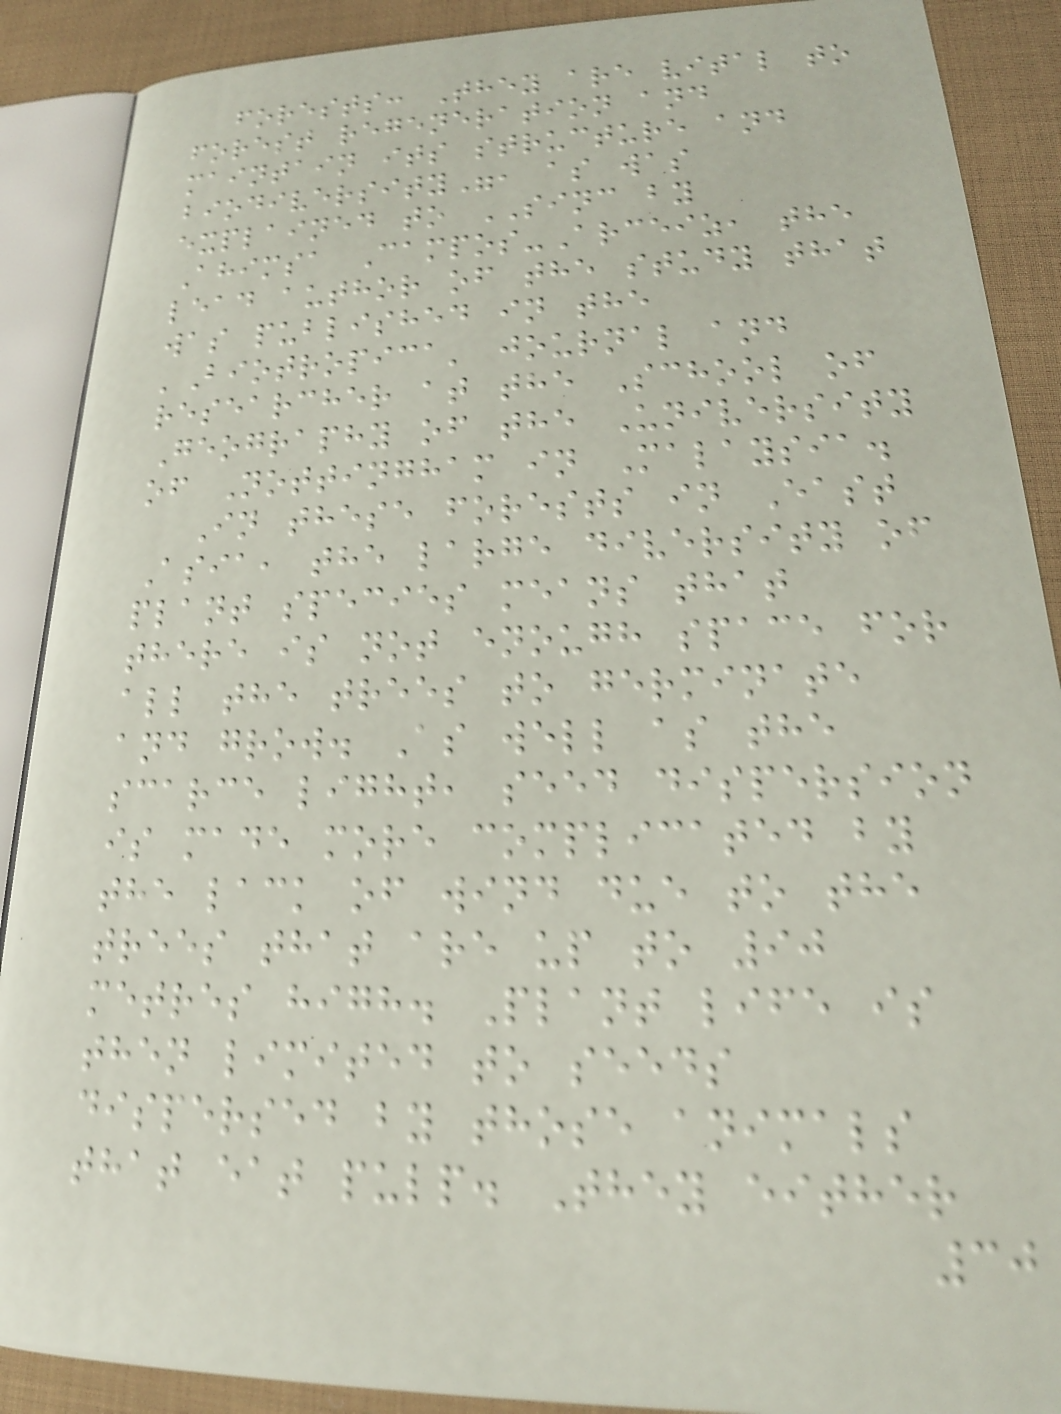forests: They are vital to
forest regeneration and
maintain its structure and
biodiversity", as was
explained to SINC by
Ahimsa Campos-Arceiz, the
lead author of the study that
was published in the
'Biotropica' journal and
researcher at the School of
Geography of the University
of Nottingham in Malaysia.
In these forests in East
Asia, the large diversity of
plant species means that
there is not enough space for
all the trees to germinate
and grow. As well as the
scarce light, seed dispersion
is made more complicated by
the lack of wind due to the
trees that are up to 90
metres high. Plant life is
then limited to seeds
dispersed by those animals
that eat pulp. They either
30
